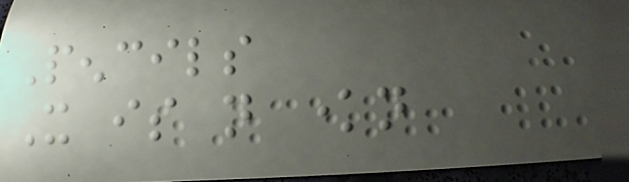Pencils
It is not known
